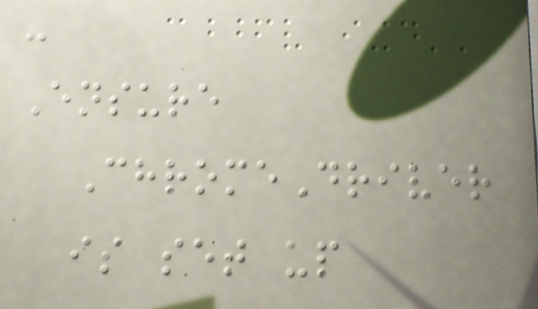-
Ensure
ChromeDriver
is set up
